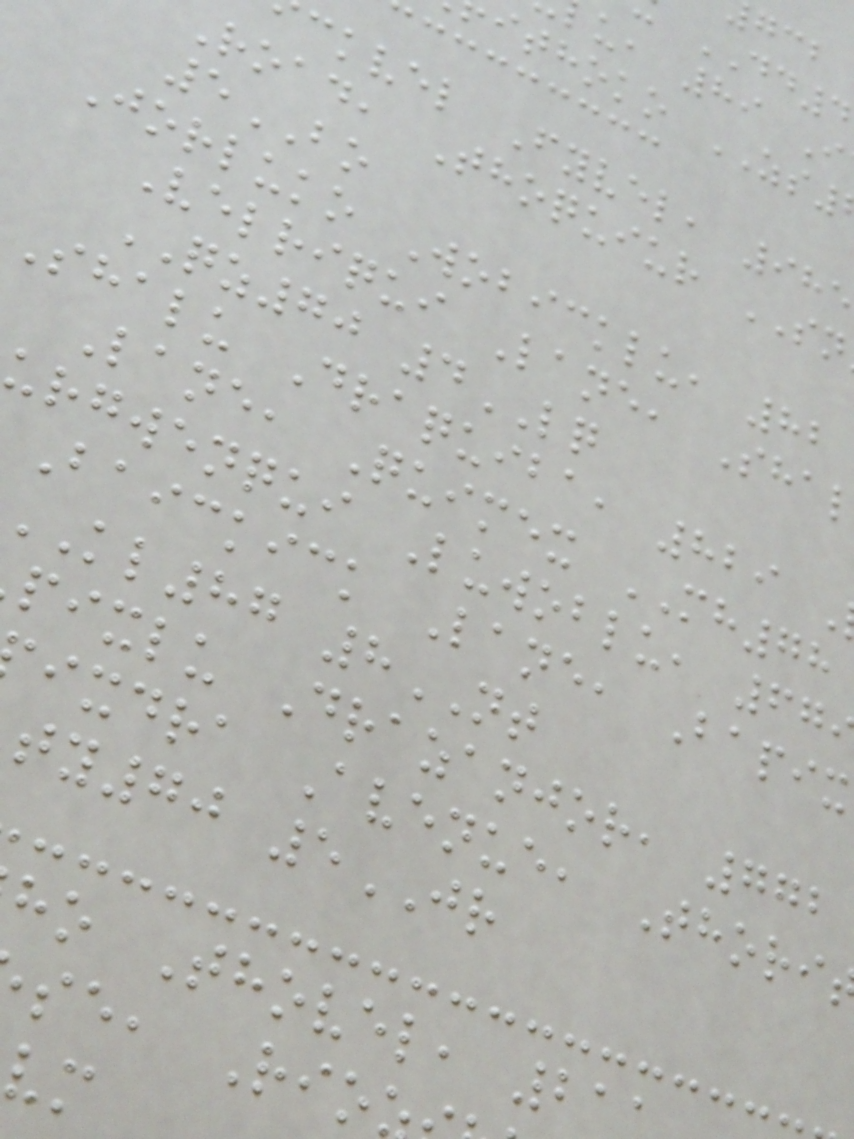u, 89 I
ithoko ZS
ckvel Fyvel, 985
Road, Thoquiur SN
5BO
Jorluko Wobicklu, 82
Velriqui Lane, Sha
QZ70 4LQ
Shalu Draquiba, 829
Lane, Quimex MH78
urgwenqui Luwoblu, 67
Baickick Lane, Bapix
kl87 8NT
pixlu Drazanjor, 772
ixdra Avenue, Thori
ty70 5JR
ho Thovel, 21
se, Rio
